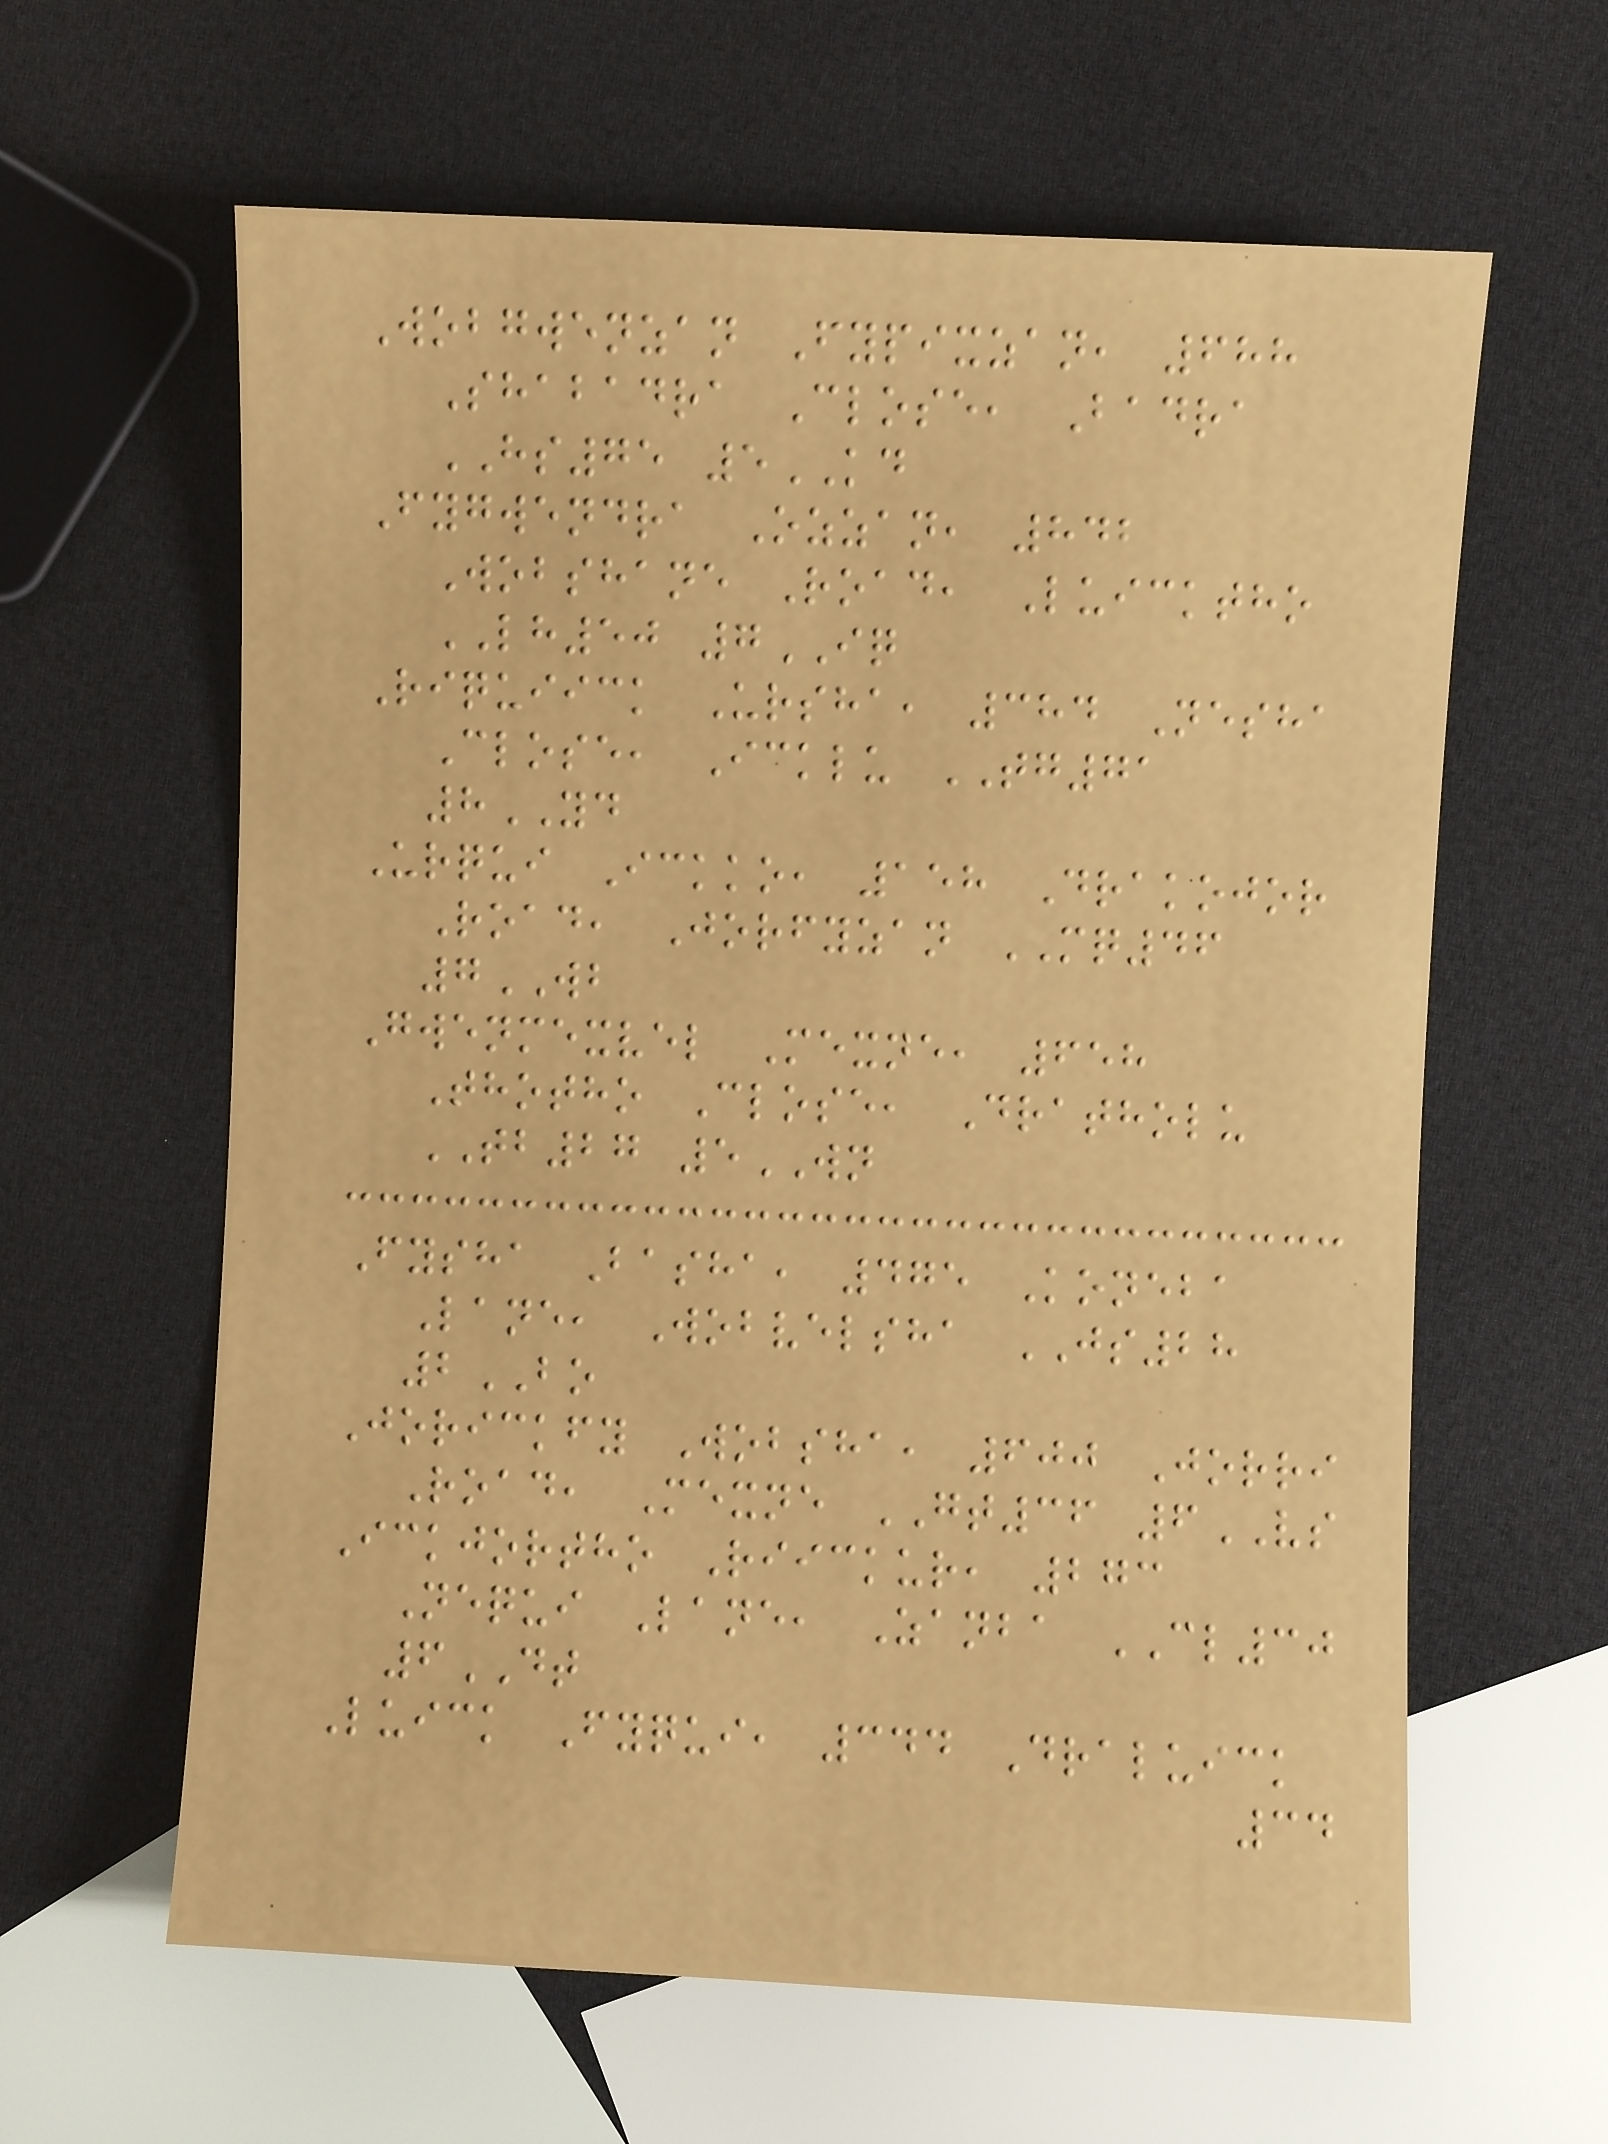Wobgwenzan Fypixzan, 688
Shabadra Close, Badra
HS75 5KD
Fygwendra Ozzan, 842
Wobshane Road, Luicktho
LH50 7IQ
Riquiick Ursha, 384 Nesha
Close, Icklu TG71
8YD
Urqui Ickko, 158 Drakojor
Road, Jorfyzan MQ46
7WB
Gwenmexvel Mexne, 658
Thotho Close, Dratholu
TB27 5WN
Fysha Basha, 475 Koneba
Lane, Wobvelsha JS28
2BO
Jorickfy Wobsha, 600 Jorri
Road, Mexne GT36 6VS
Ickjortho Riickur, 273
Nequi Lane, Zanba CL30
6DT
Luick Fyqui, 344 Draluick
34
